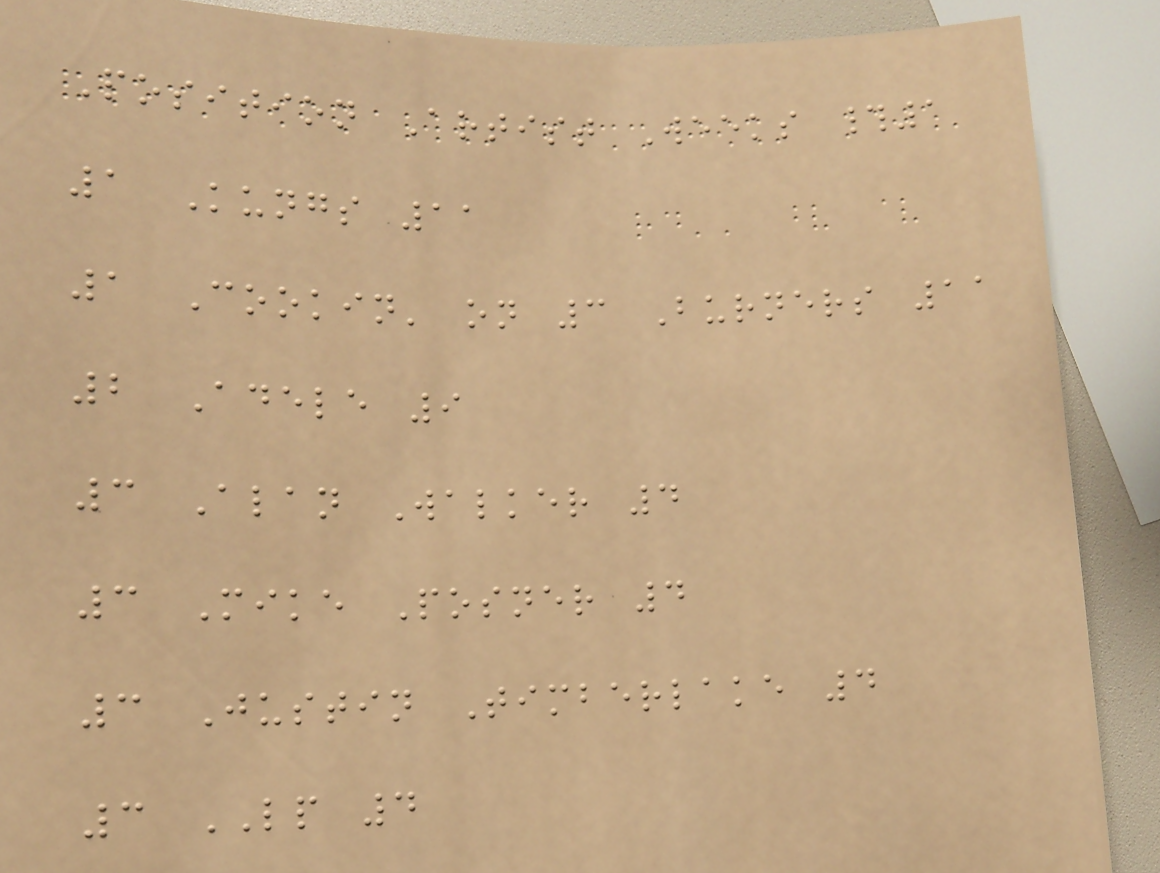Position Artist Weeks #1
1 Kungs 11
1 Cookin' on 3 Burners 11
2 Adele 9
3 Alan Walker 4
3 Mike Posner 4
3 Justin Timberlake 4
3 LP 4
